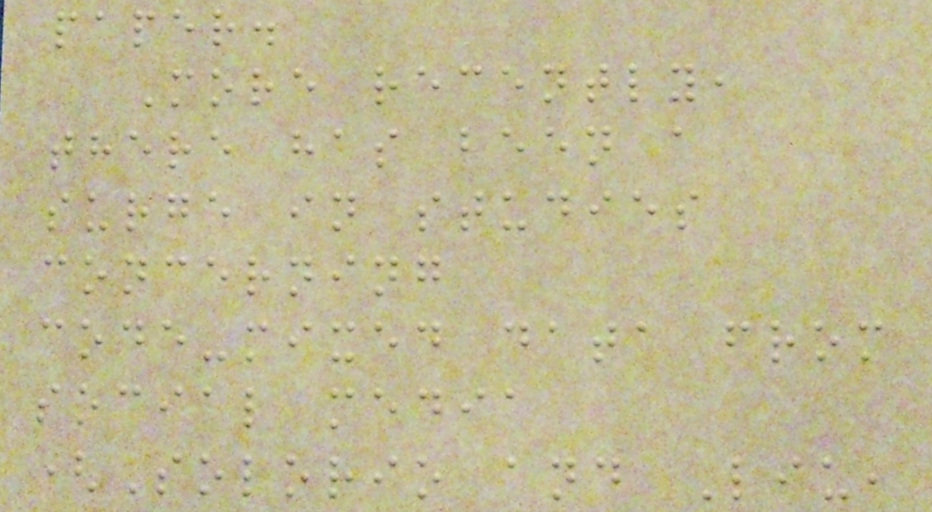paper.
More recently,
there has been a
surge in studies
concerning
code-mixed data from
social media
(Solorio and Liu,
